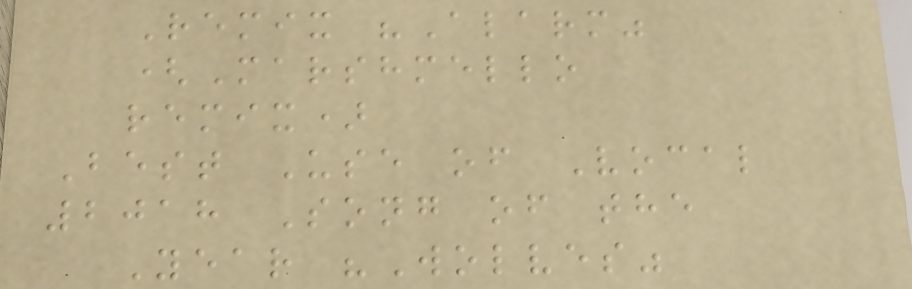Remix "Alarm"
(Marshmello
remix)
Best Use of Vocal
2018 Song of the
Year "Wolves"
